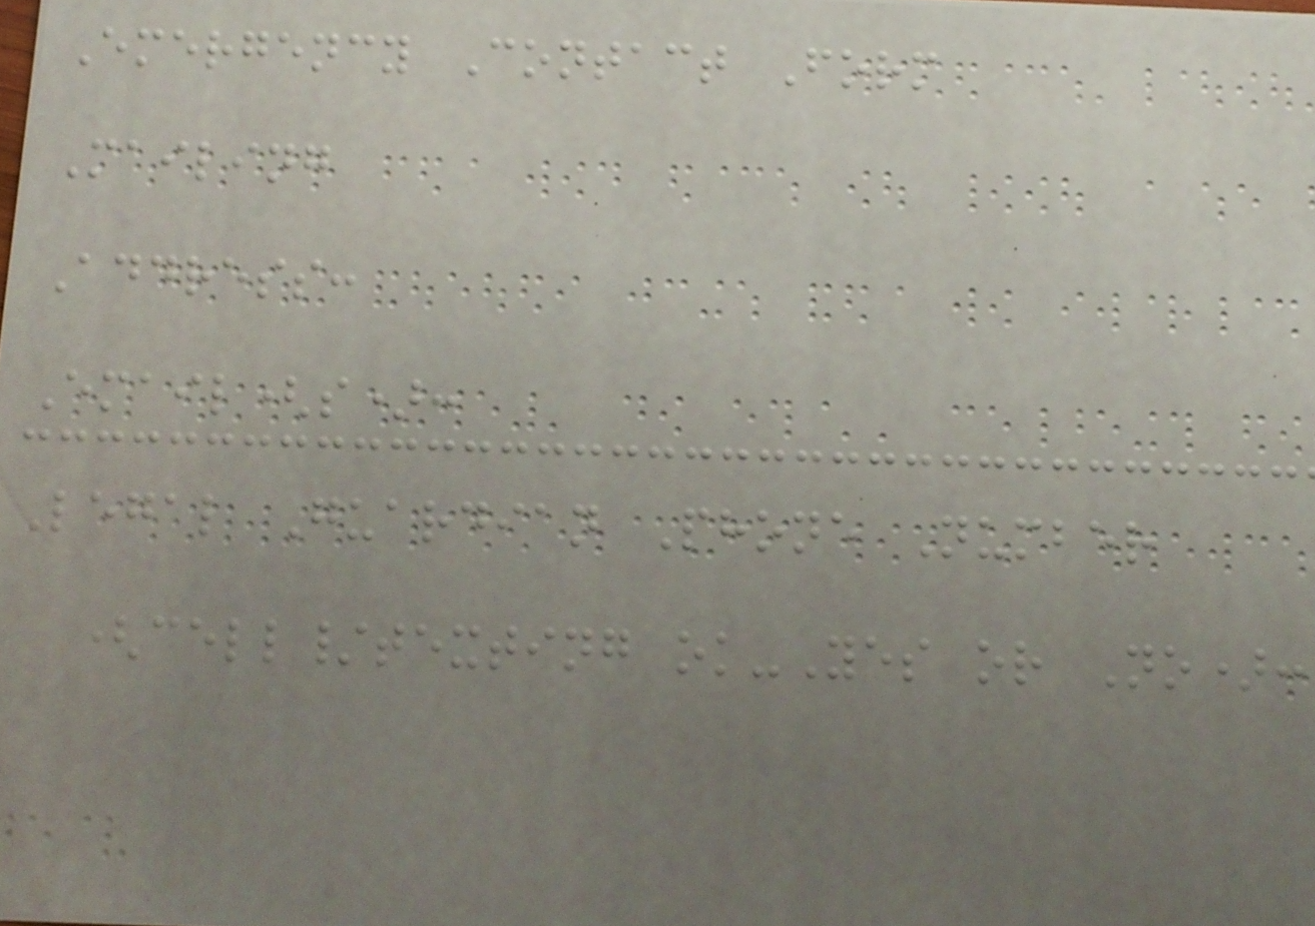Emergency Contact Form
Mailing
Address:
Email(s):
Legal Guardian Phone Number
(cell/texting ok-Yes or No):
